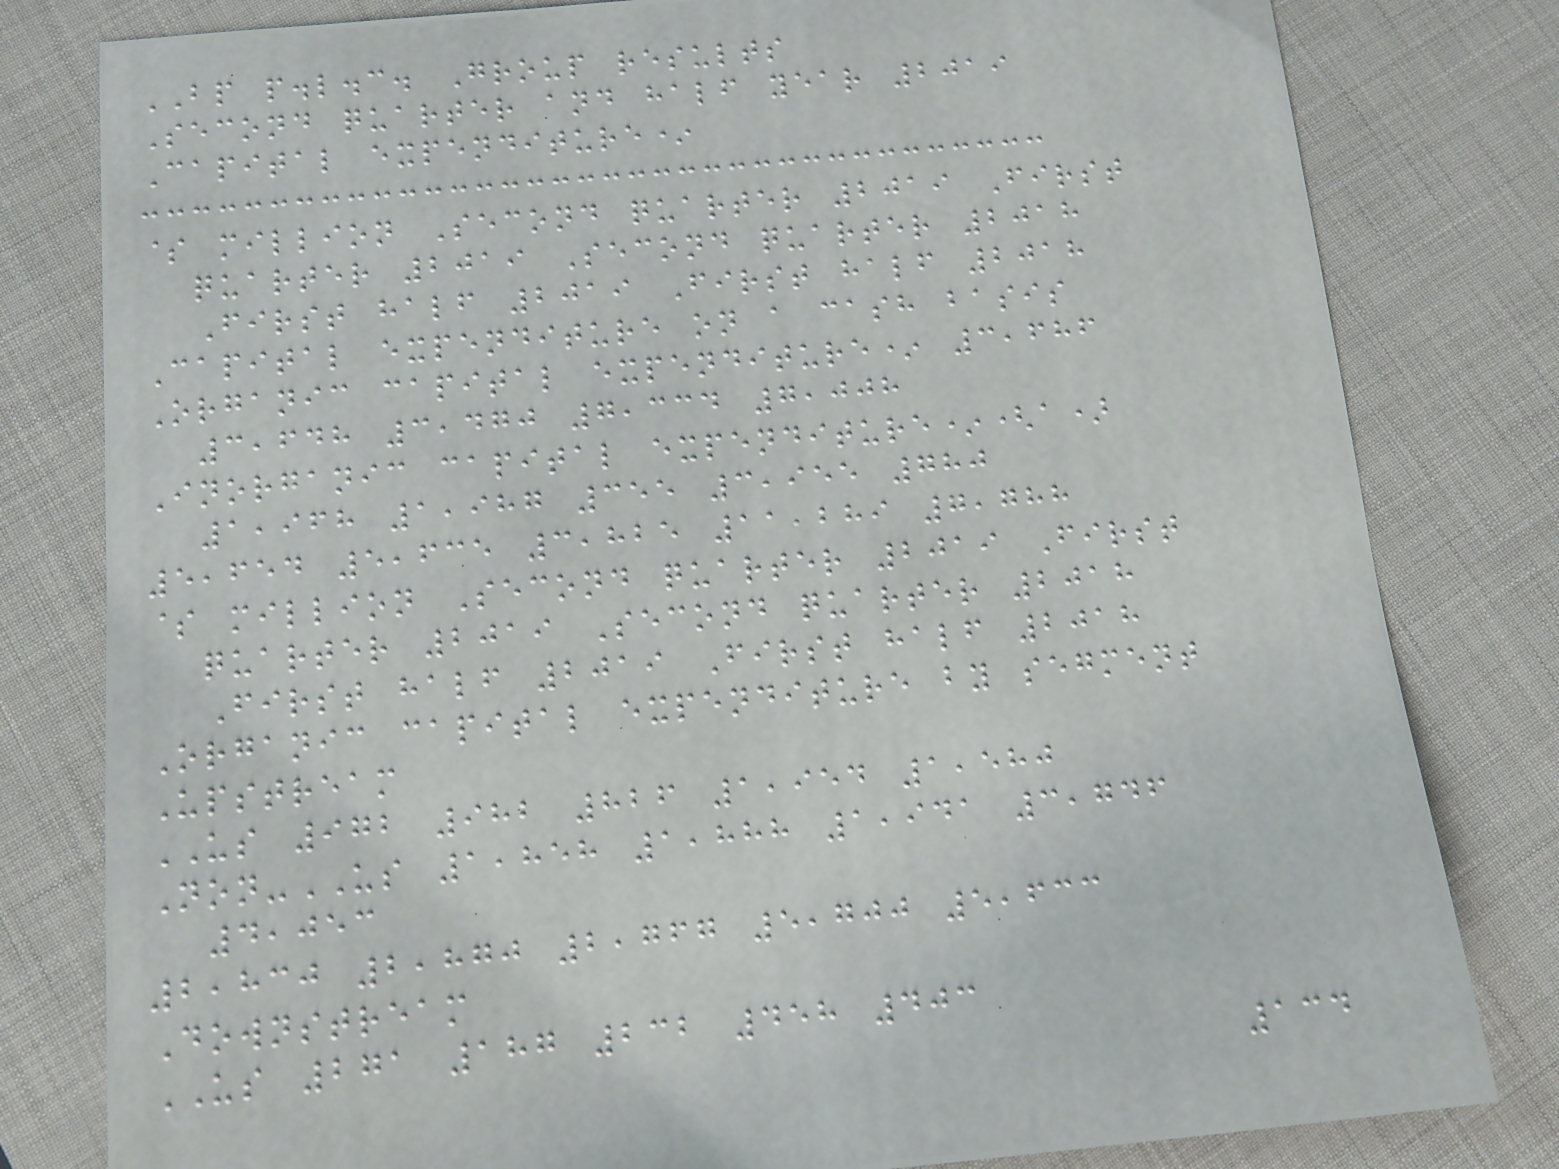BP p.l.c. Group results
Second quarter and half year 2019
Capital expenditure*
$ million Second quarter 2019 First
quarter 2019 Second quarter 2018
First half 2019 First half 2018
Capital expenditure on a cash basis
Organic capital expenditure* 3,686
3,648 3,470 7,334 7,008
Inorganic capital expenditure*(a)
1,968 1,987 355 3,955 780
5,654 5,635 3,825 11,289 7,788
$ million Second quarter 2019 First
quarter 2019 Second quarter 2018
First half 2019 First half 2018
Organic capital expenditure by segment
Upstream
US 972 982 826 1,954 1,580
Non-US 1,858 1,888 1,941 3,746
4,053
2,830 2,870 2,767 5,700 5,633
Downstream
US 271 187 232 458 403
134
